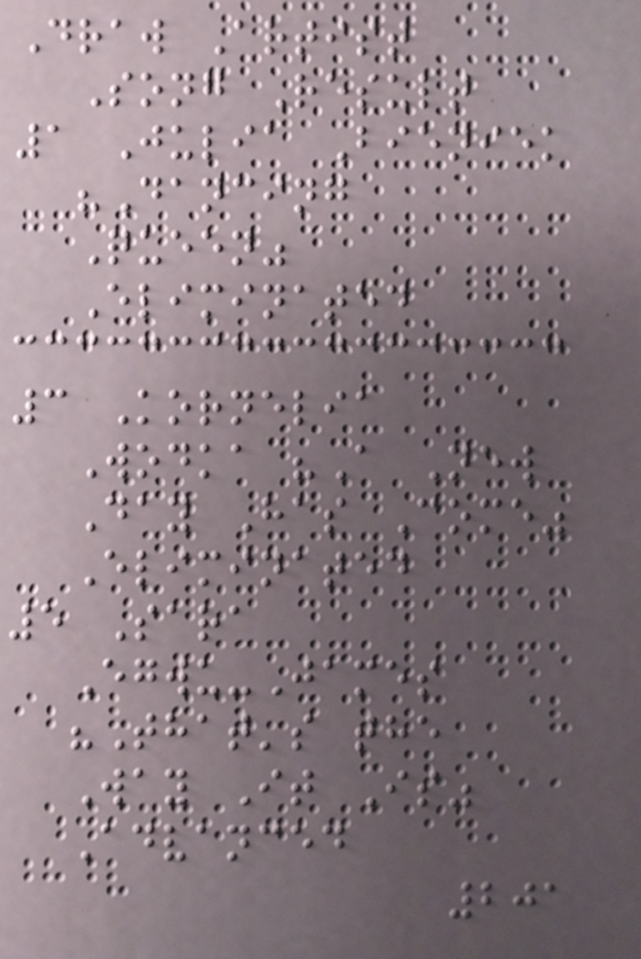Draw Artist
Song Result
1 Julia Bieniek
"Dancing
Queen"
Eliminated
3 Kornelia
Wodka "A New
Day Has Come"
Eliminated
5 Sara
Egwu-James
"That's the
Way It Is"
Advanced
201
